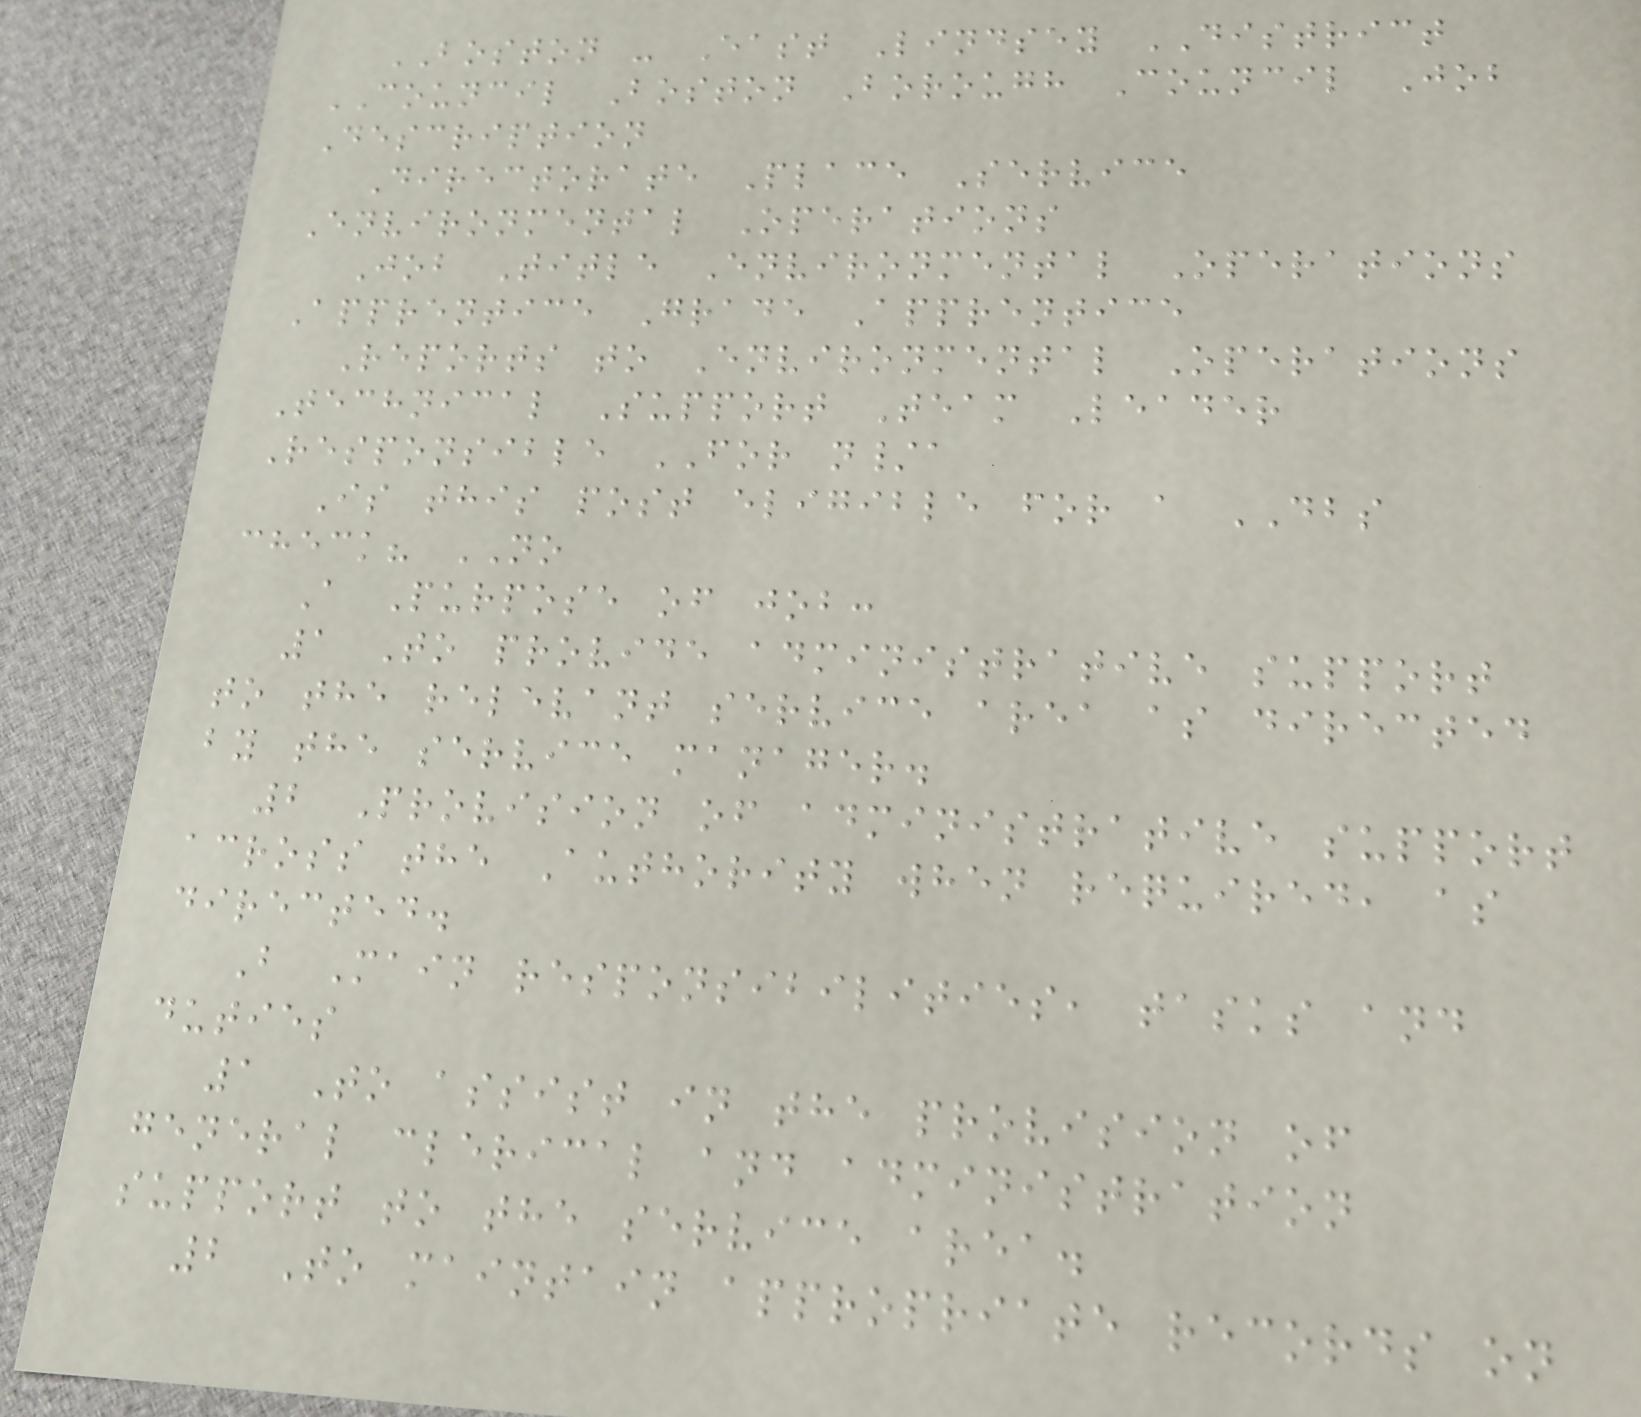BOSTON - East Lindsey DISTRICT
COUNCIL Boston Borough Council Job
Description
Directorate Place Service
Environmental Operations
Job Title Environmental Operations
Apprentice Grade Apprentice
Reports to Environmental Operations
Technical Support Team Leader
Responsible FOR n/a
Is this post eligible for a DBS
check? NO
A Purpose of job:
1 To provide administrative support
to the relevant service area as directed
by the service manager.
2 Provision of administrative support
across the Authority when required, as
directed.
B Main responsibilities, tasks and
duties
1 To assist in the provision of
general clerical and administration
support to the service area.
2 To maintain appropriate records on
